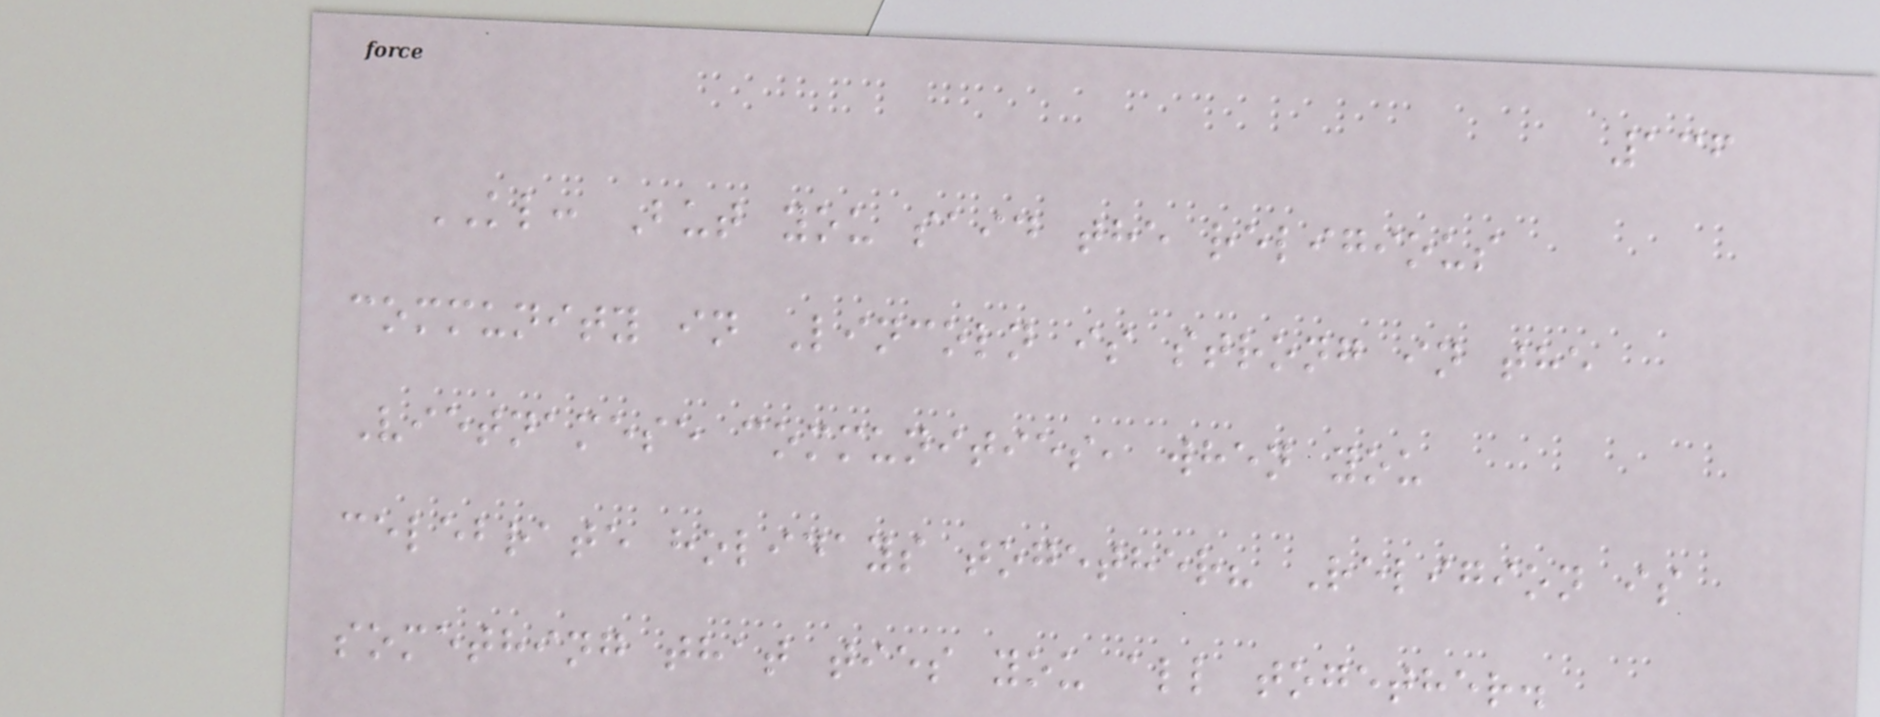136
KL: But you said the religious
community in Lincoln is strong in the
Vietnamese communities, when you
celebrate holidays together? Religion is
something that ties you all together.
